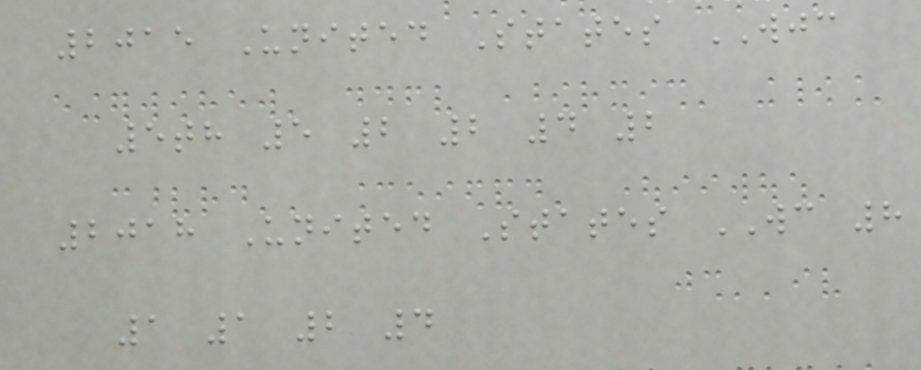2015 United States WJC
5th 5 2 2 4 2
2018 United States WC 8
1 1 2 4
